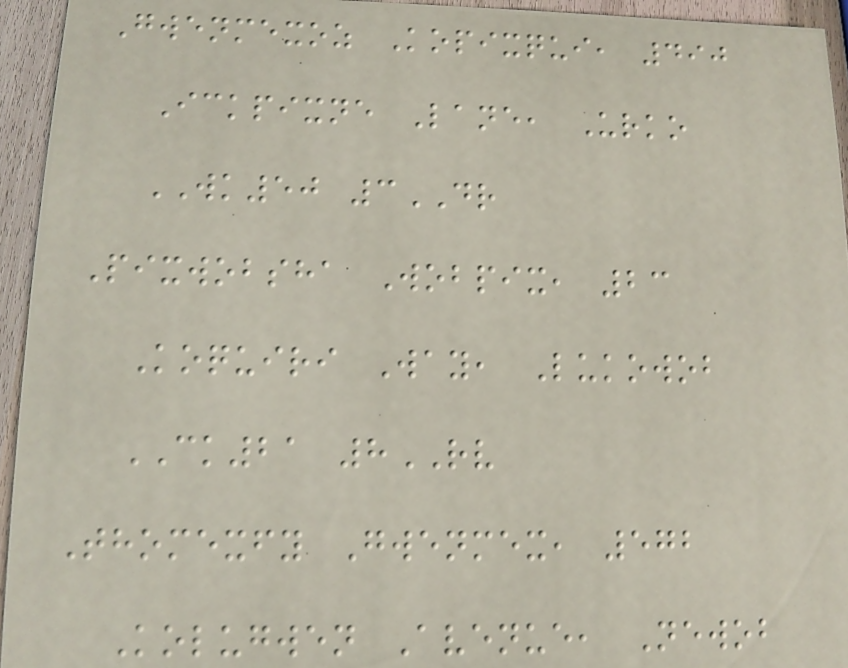Gwenmexoz Kopixqui, 490
Ickpixne Lane, Urko
WK50 3DR
Pixwobsha Wobpix, 23
Koquiri Way, Lukowob
CK21 8RV
Thomexfy Gwenmex, 572
Kolugwen Avenue, Newob
